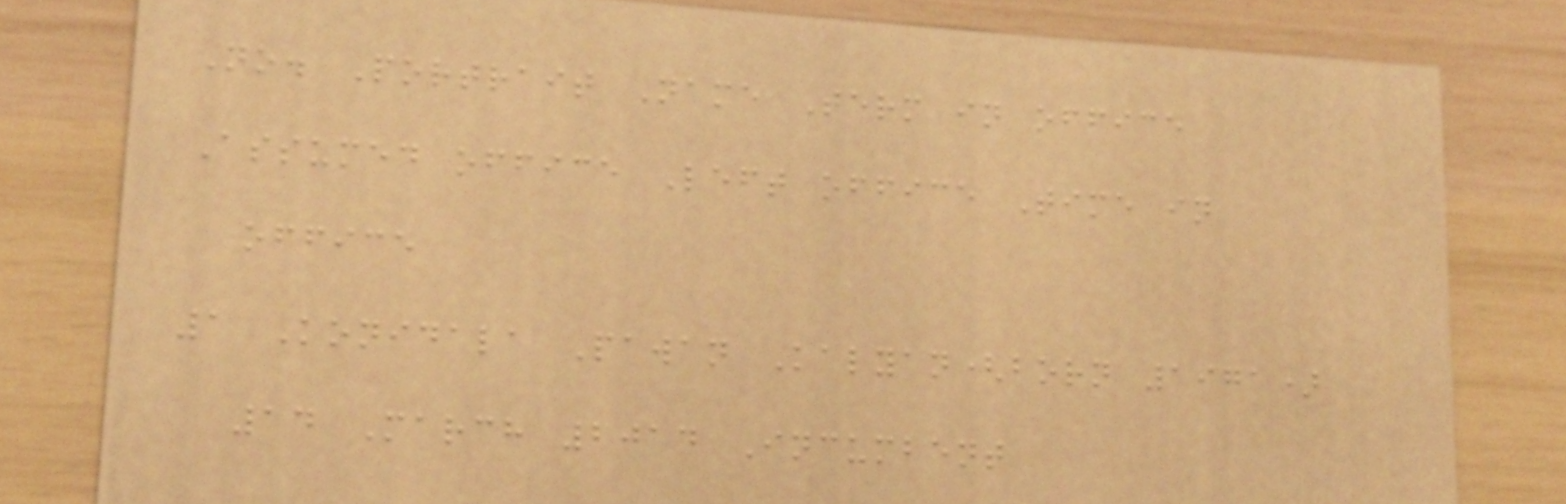No. Portrait Name Term in office
Assumed office Left office Time in
office
1 Konidala Pawan Kalyan(born 1971)
14 March 2014 Incumbent
